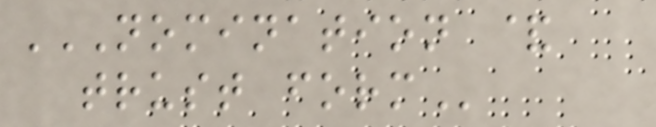NOMINATION &
TRUST FORM
